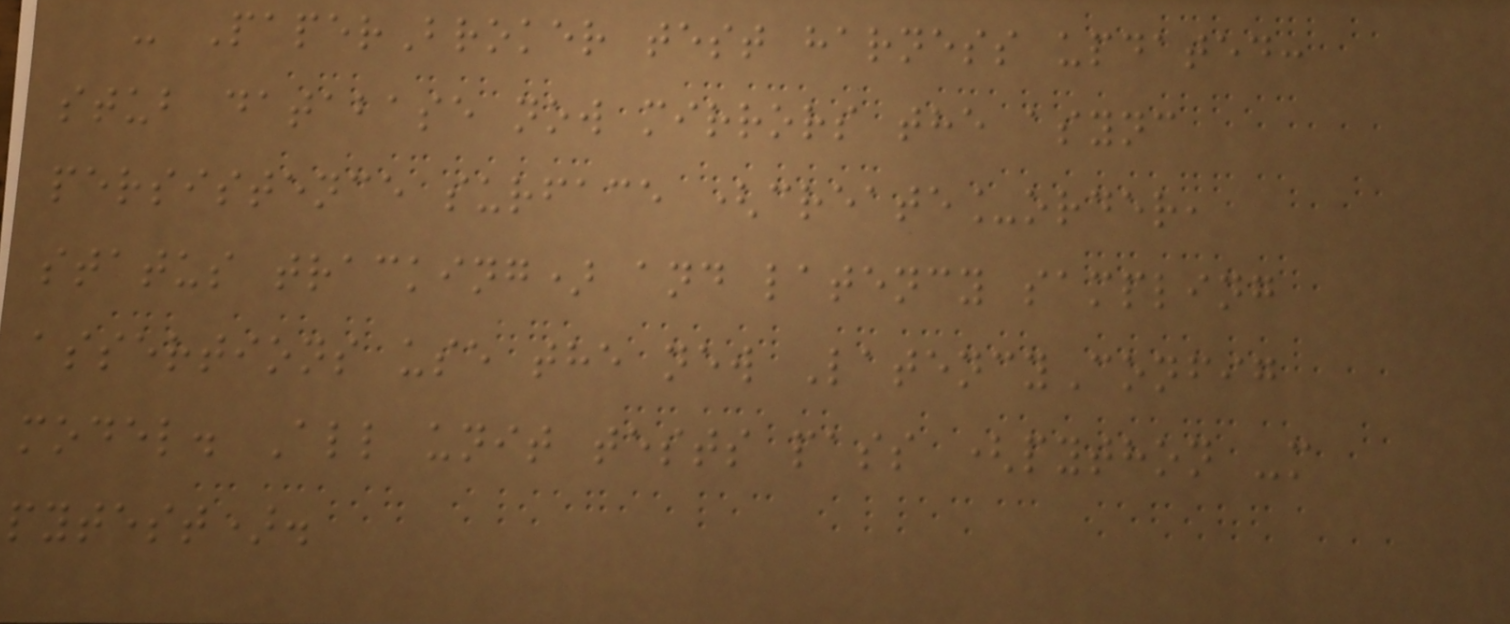- PaperBroker test harness updated:
stub database now mirrors the async
persistence surface (create_order,
status tracking) and latency sampling
assertions use the new LatencyConfig
model. All unit tests pass (python -m
pytest).
